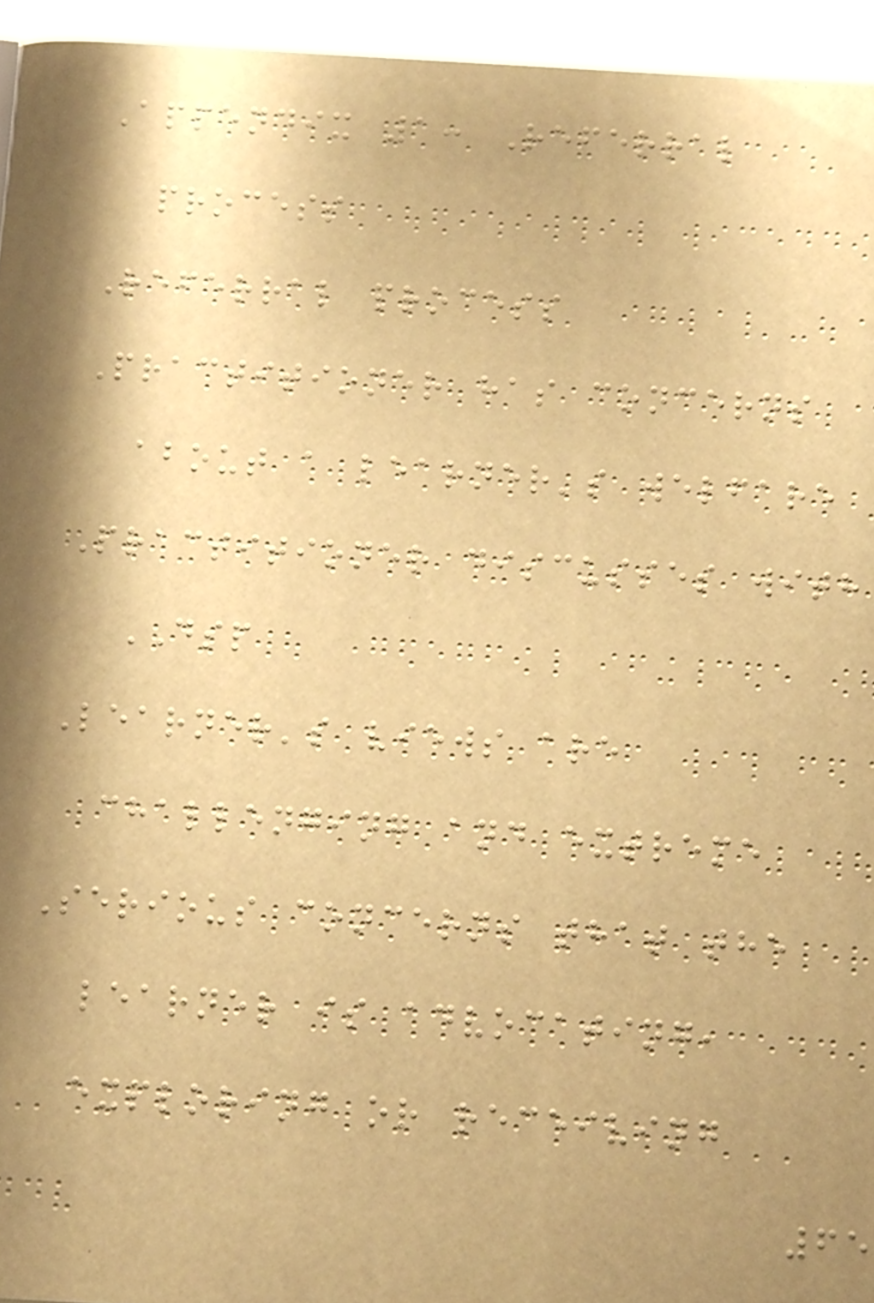Appendix 1: Referral
process
Referral process
Practitioner has concerns
about a learner's welfare
Practitioner discusses with
DSP
Learner's views are
challenging and extreme
Serious concerns that the
learner is advocating,
exploring or receiving
65
